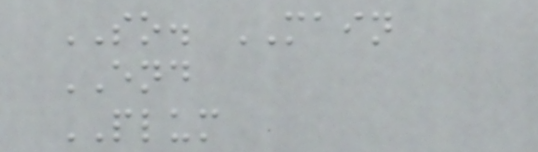SO. MAIN
END
PLUM
